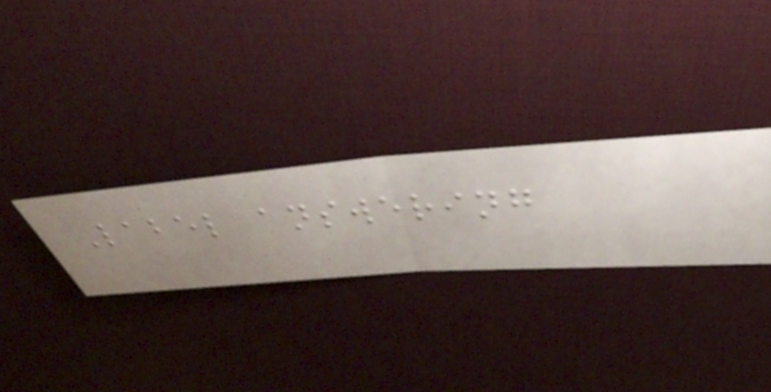Label answering
